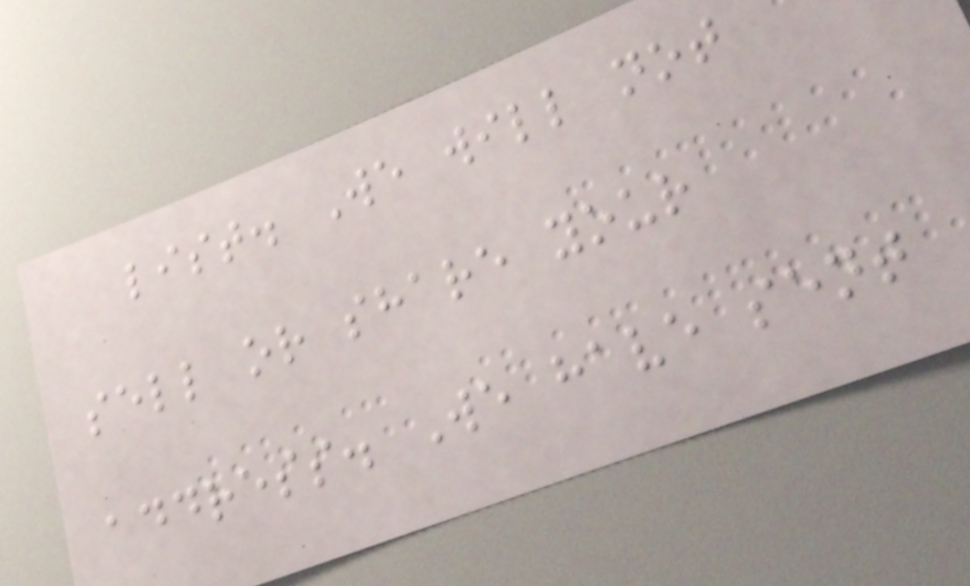list. We will not
sell or share your
address. We have sent
